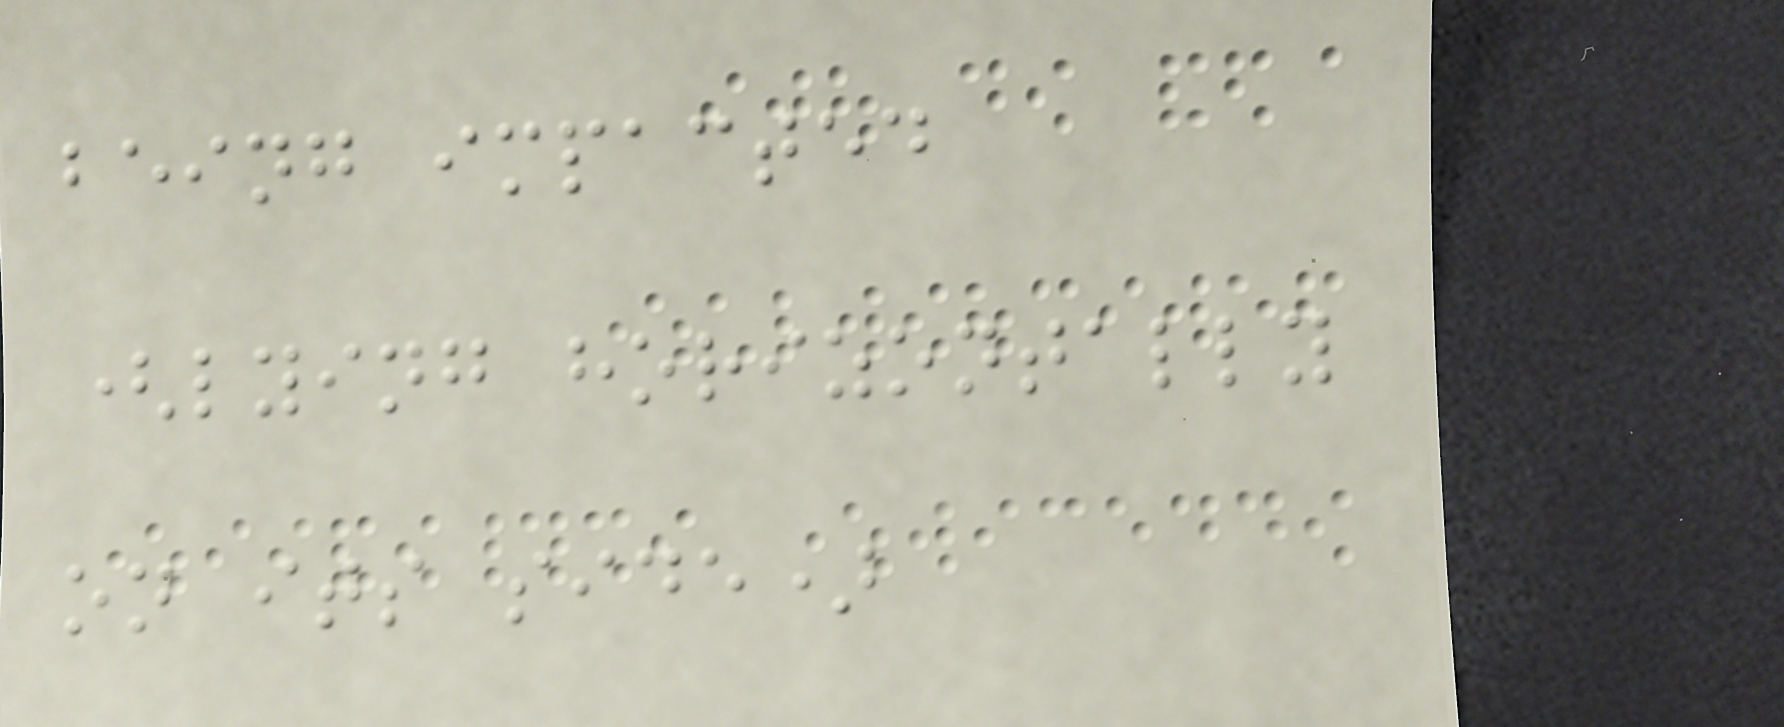being impacted
(lying horizontally
on its side)
